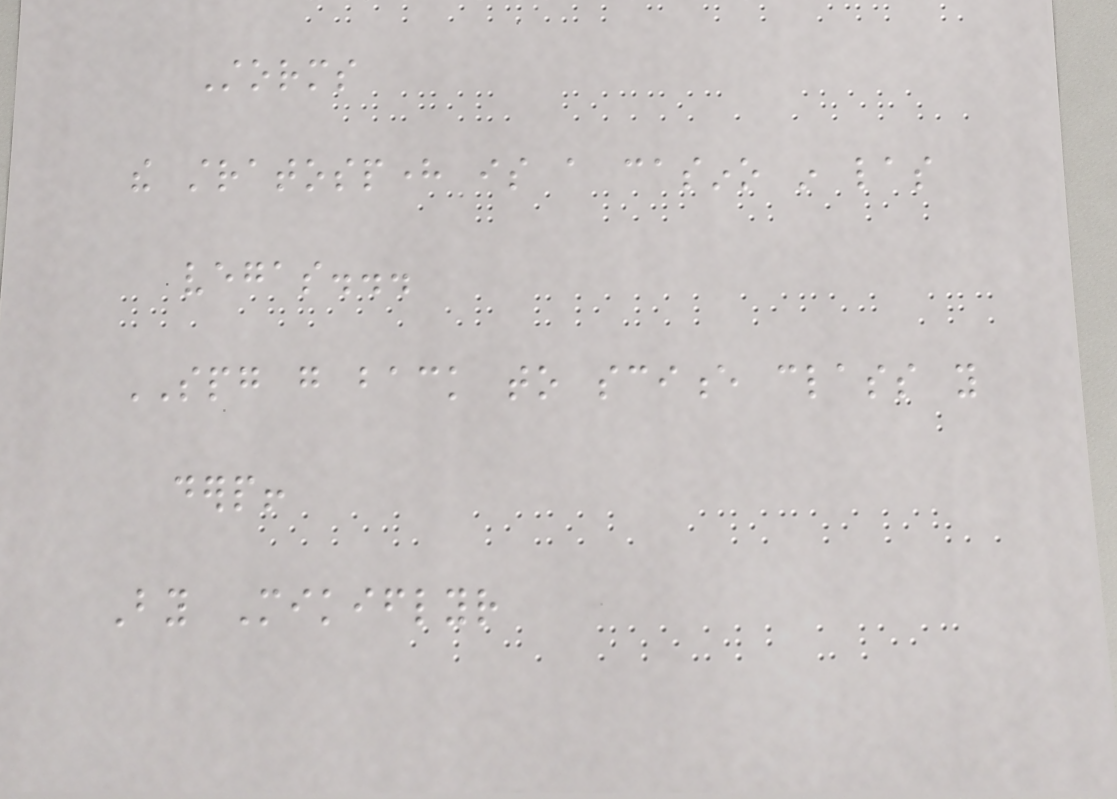Storms
the stratosphere is a casino in las
vegas...
SPG go back to science class you
derp!
By Mikiflyr
